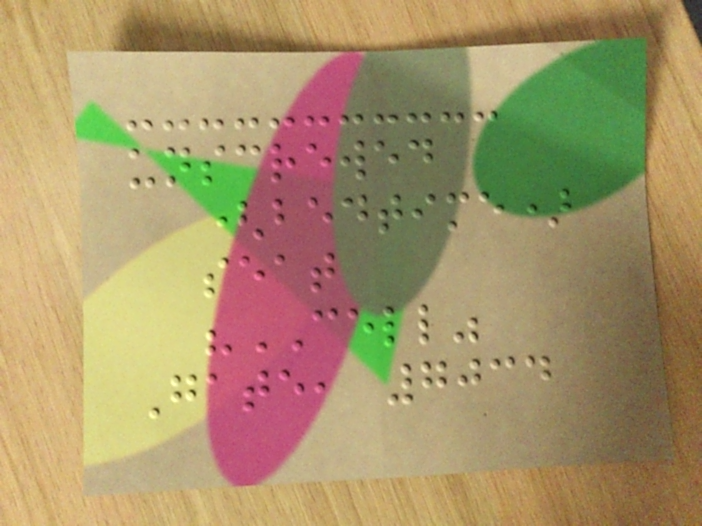unscrewed
(bedtime)
seat
"CELL"
Gate, 7034
